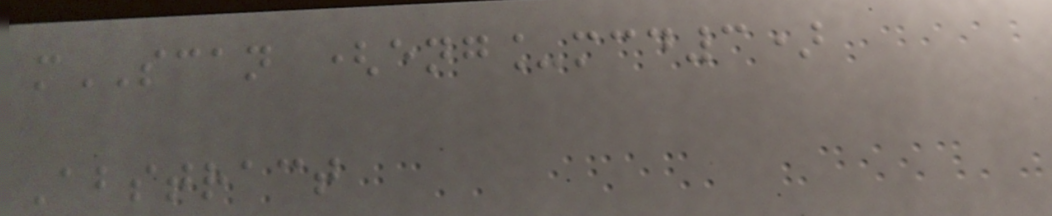mSCAN (eng_mcd3)
Abstract
